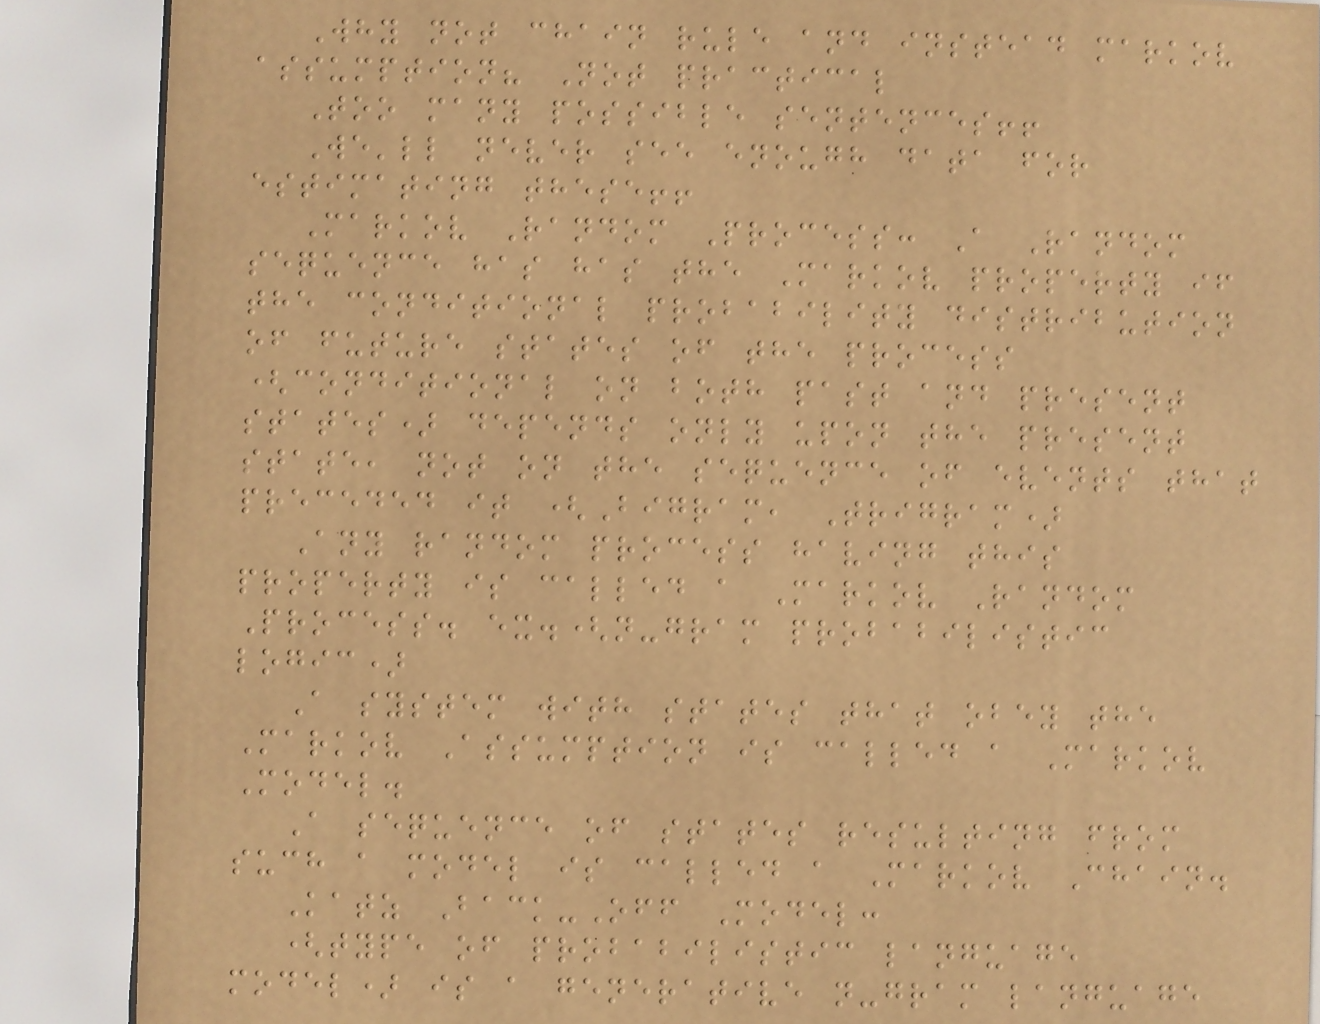Why not chain rule and instead markov
assumption? Not practical
Too many possible sentences!!
We'll never see enough data for
estimating these!!
Markov Random Process: A Random
sequence has has the Markov property if
the conditional probability distribution
of future states of the process
(conditional on both past and present
states) depends only upon the present
state, not on the sequence of events that
preceded it (Bigram, Trigram)
Any random process having this
property is called a Markov Random
Process. ex.(n-gram probabilistic
logic)
A system with states that obey the
Markov Assumption is called a Markov
Model.
A sequence of states resulting from
such a model is called a Markov Chain.
Katz Back-Off Model:
(type of probabilistic language
model) is a generative n-gram language
